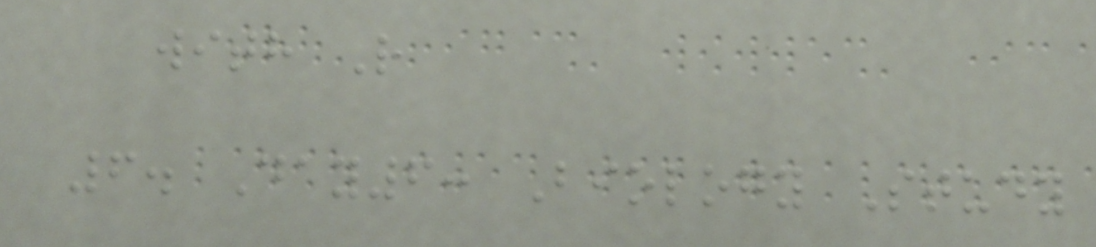with R
6. Day6: Biology Study
